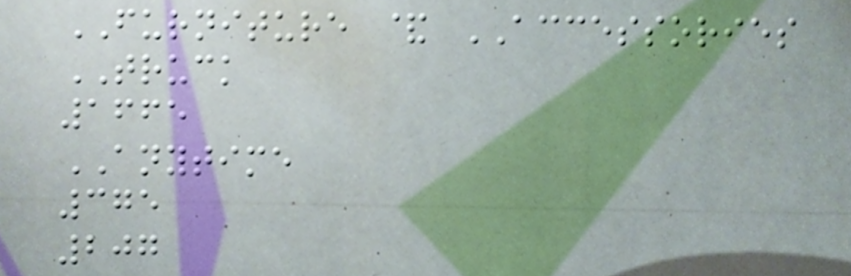FURNITURE & ACCESSORIES
TRUCK
1665
ANYTIME
375
207
